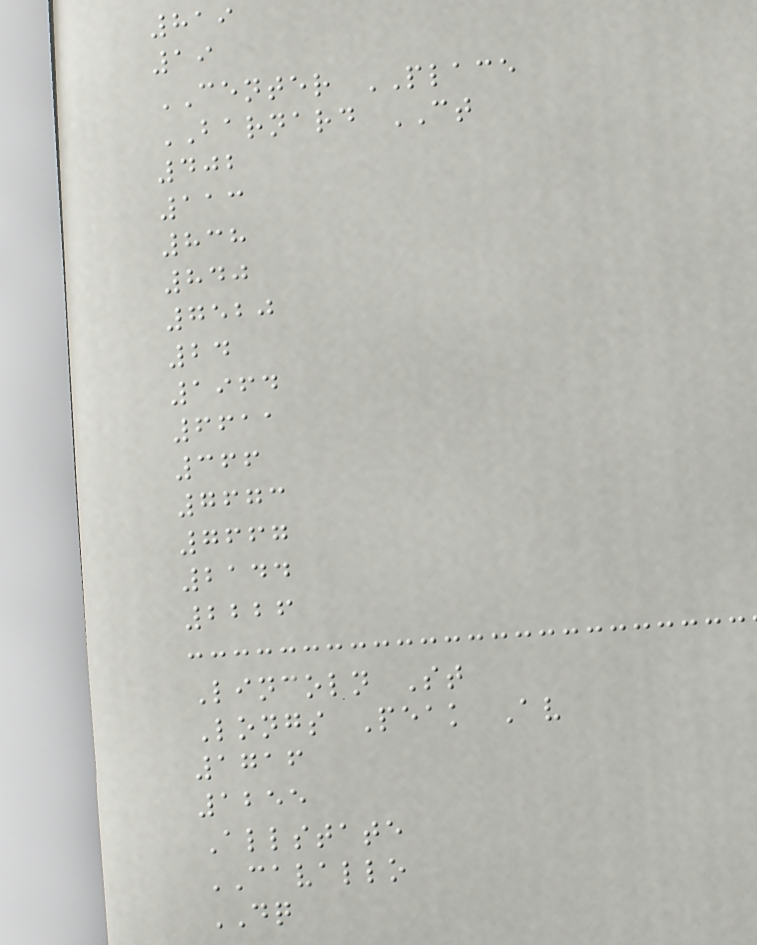819
19
CENTER PLACE
BARNARD CT
402
113
838
840
7520
24
1964
6611
366
7673
7667
2144
2226
Lincoln St
Longs Peak Av
1716
1255
Allstate
CAVALLO
DQ
